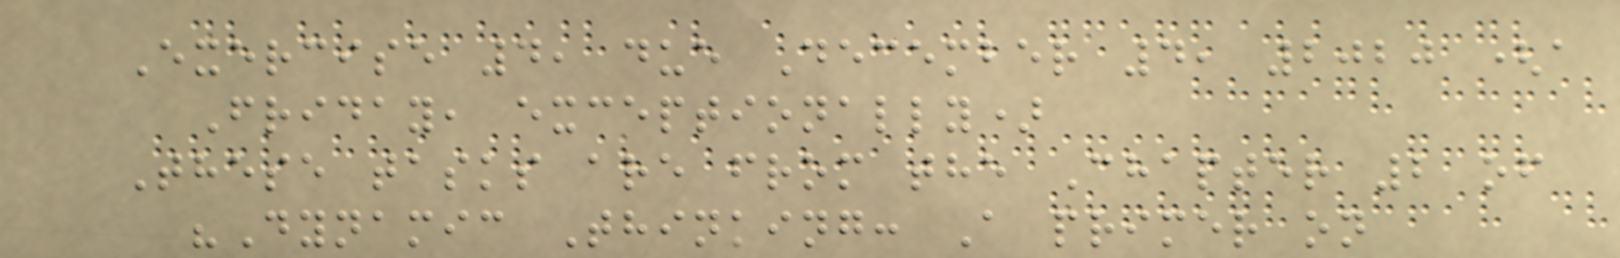Exercise 4, due December 4, 2020 (a
Friday, exceptionally)
These tasks are from the Chapter 2 of
"Dynamic Thinking: A primer on
